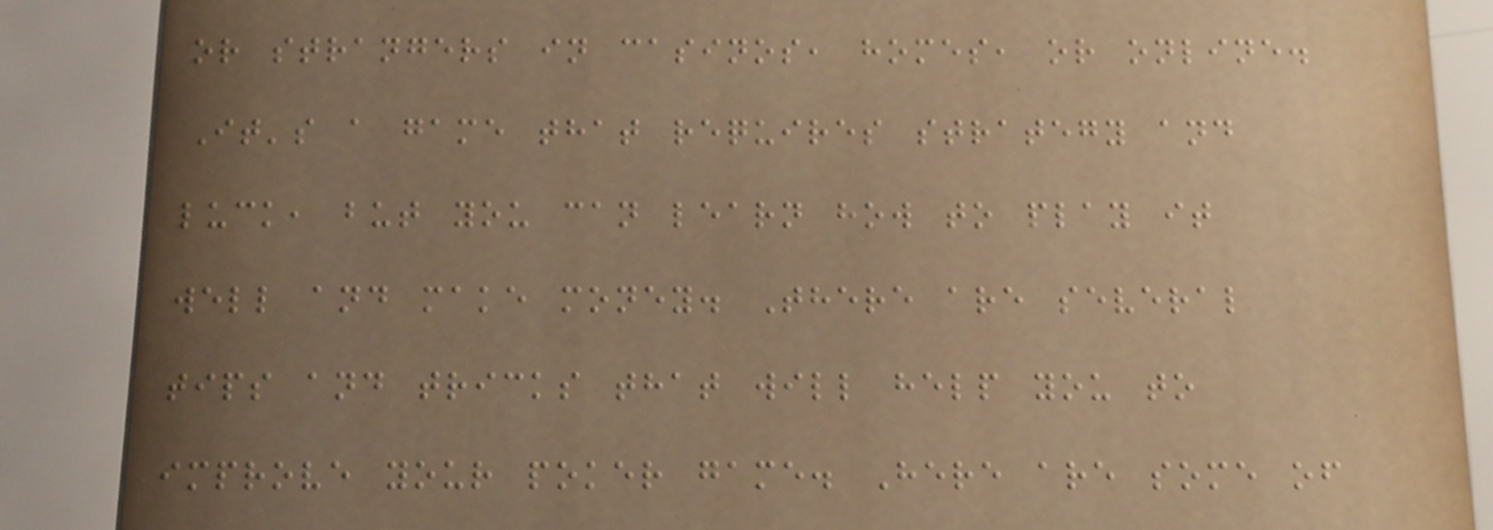or strangers in casinos, homes, or online.
It's a game that requires strategy and
luck, but you can learn how to play it
well and make money. There are several
tips and tricks that will help you to
improve your poker game. Here are some of
